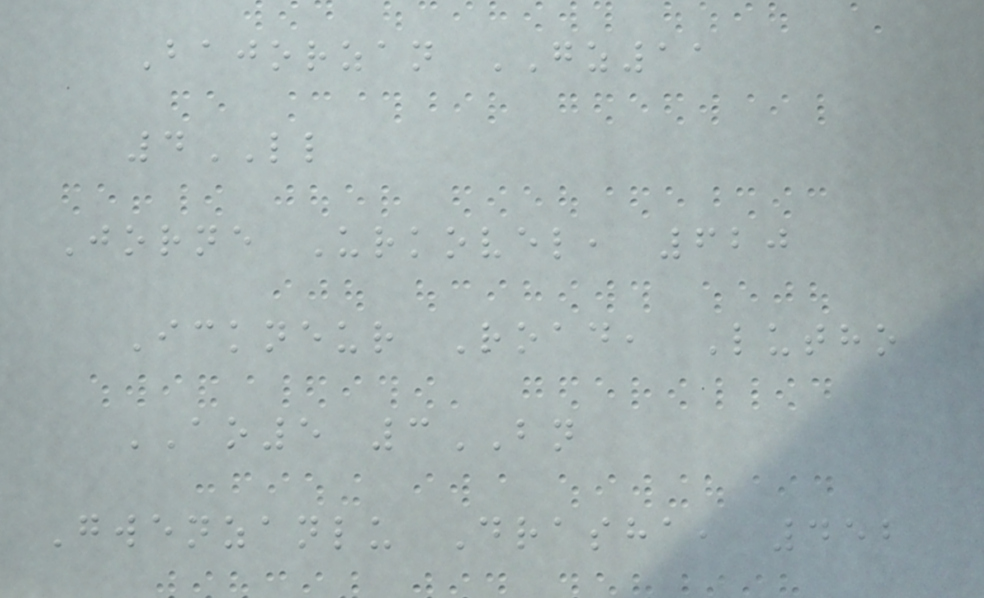Bajorzan GZ11
4LL
Jorne Urkovel, 620
Ickneur Road, Lutho
AO5 3BN
Gwenzanlu Drasha, 452
